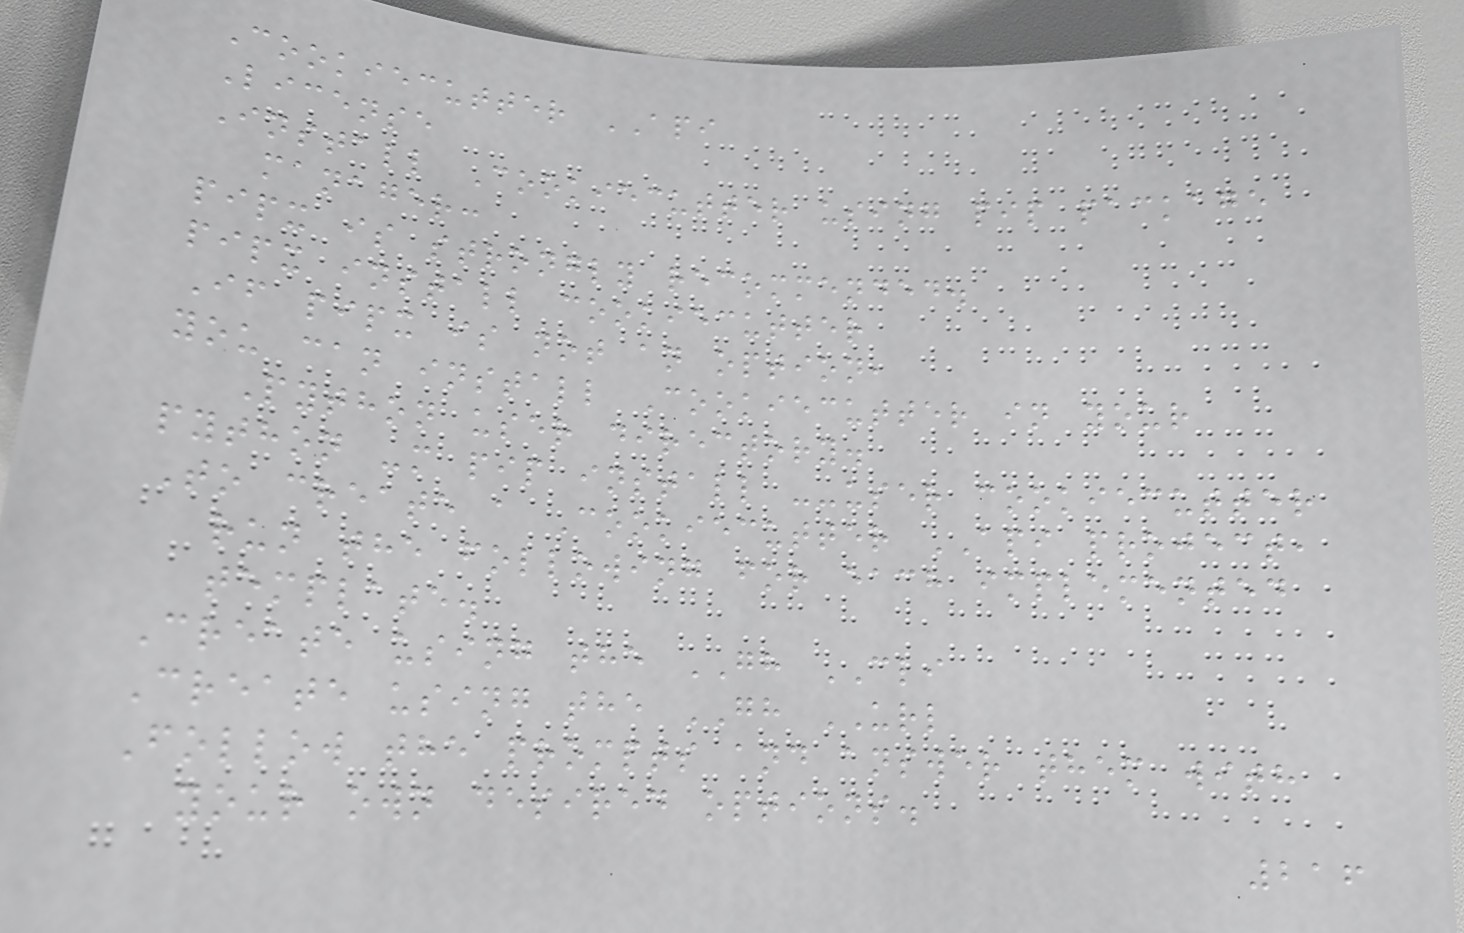Cookiecutter API
License
Install Cookiecutter using pip package
manager:
pipx is strongly recommended.
pipx install cookiecutter
If pipx is not an option,
you can install Cookiecutter in your
Python user directory.
python -m pip install --user cookiecutter
To create a Cookiecutter API project,
run the following for each implemented
template.
Create using the GH CLI
Create using the GH URL
Follow the prompts and answer them with
your own desired options.
216
